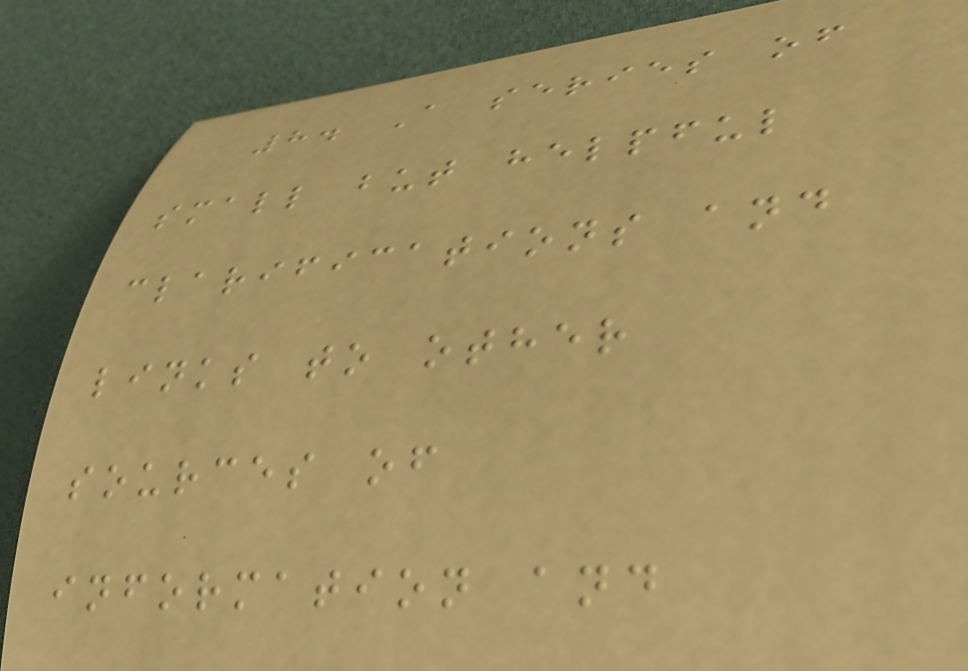8. A series of
small but helpful
clarifications and
links to other
sources of
information and
